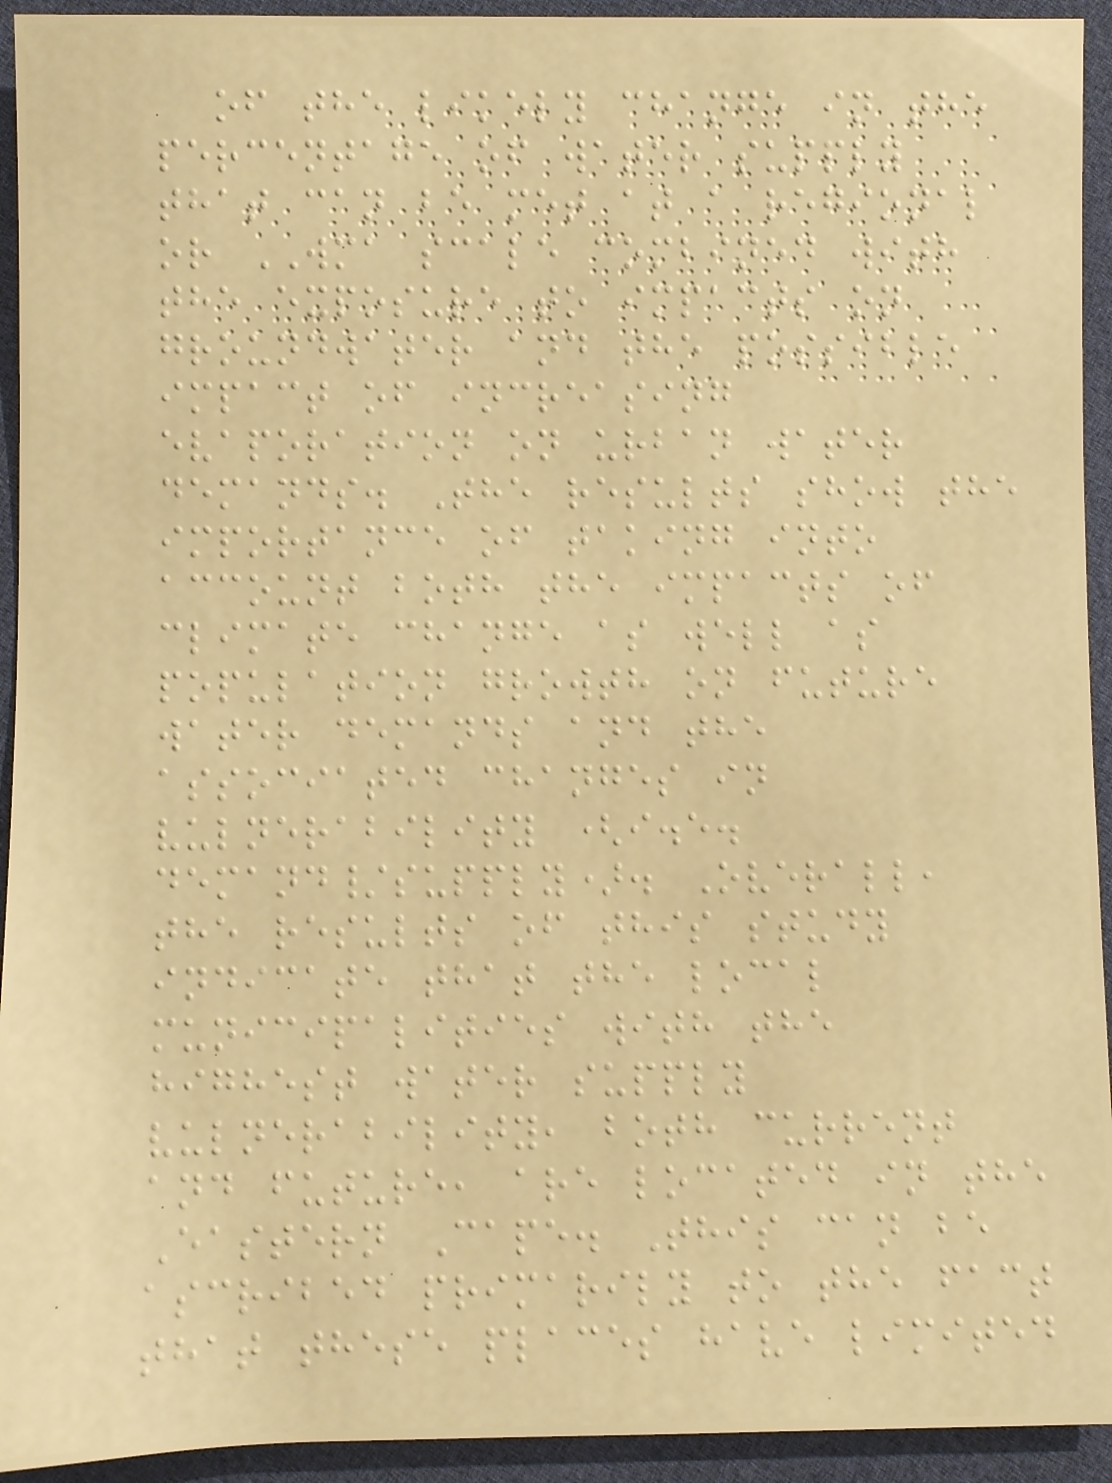of the likely change in the
percentage of water supply
that can be met at a regional
or WMA scale combined with
the exposure to impacts on
groundwater and the possible
impact of increasing
evaporation on urban water
demands. The results show the
importance of taking into
account both the impacts of
climate change as well as
population growth on future
water demands and the
associated changes in
vulnerability (i.e.
demand/supply). Overall,
the results of this study
indicate that the local
municipalities with the
highest water supply
vulnerability, both current
and future, are located in the
Eastern Cape. This can be
ascribed primarily to the fact
that these places have limited
